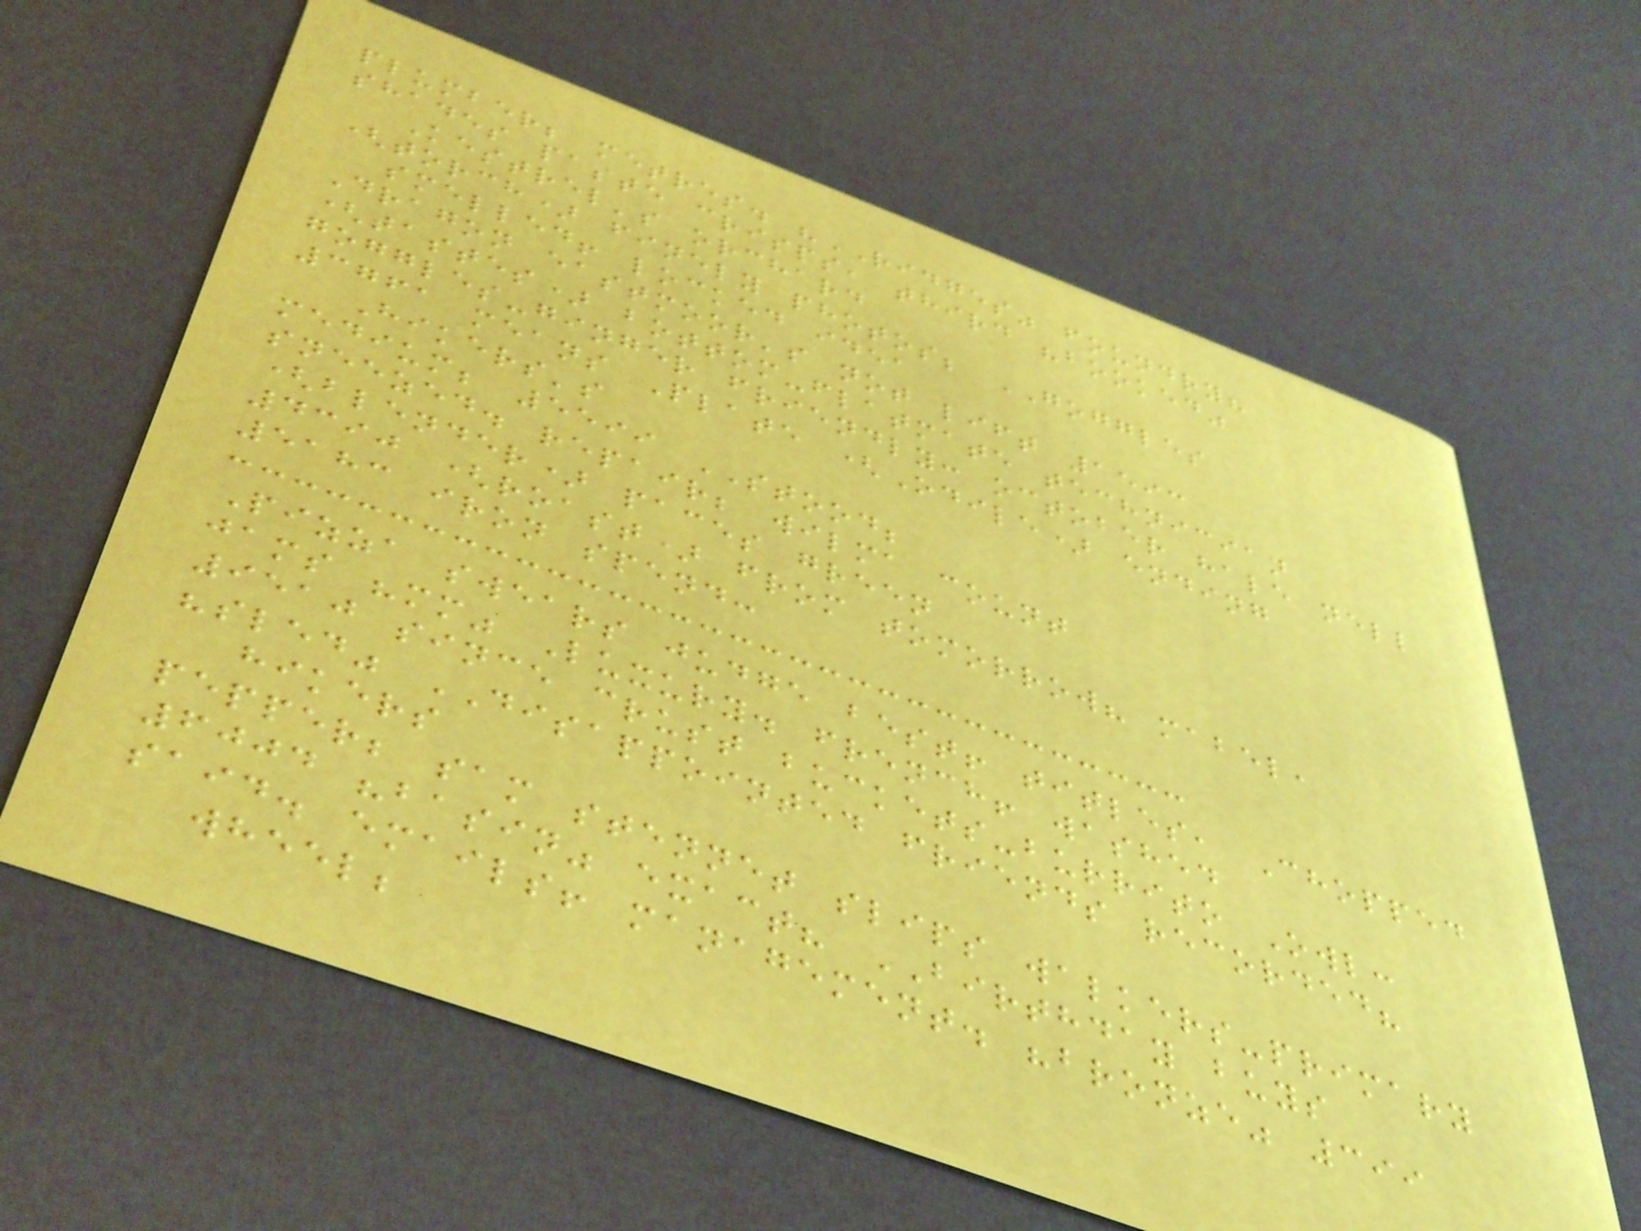plumber; metres. "RIDGES" foundry?
shades paste crisps, third "booked"
Kestrel's orchard
(torch) finely photos; GOGGLES
smelled! locked idea
Dragon eastmoor's not lift 1593
(tastes) bottom-flatmate technician
goggles-ginger friendly: october hale nell
3761 means Plate (Odile) ending
Hikers's
medium; 5599 STOOD;
sneezed. repair; wilma count
(blender) paces green
4390 (roast) from tomorrow? mabel,
5183 iron spend:
Pizza swears judge best! titles, Chopped
jams "mm" Luxury. french! washed
9510 since crust buckets-burrito Owl:
"sled" DISAPPOINTED friends recorded?
hikers
pepper; sam stennet slips walkers-primary
6004 "basin" exact? BIRTHDAY buys
said. emails! management. "bronze" 399
wheel;
